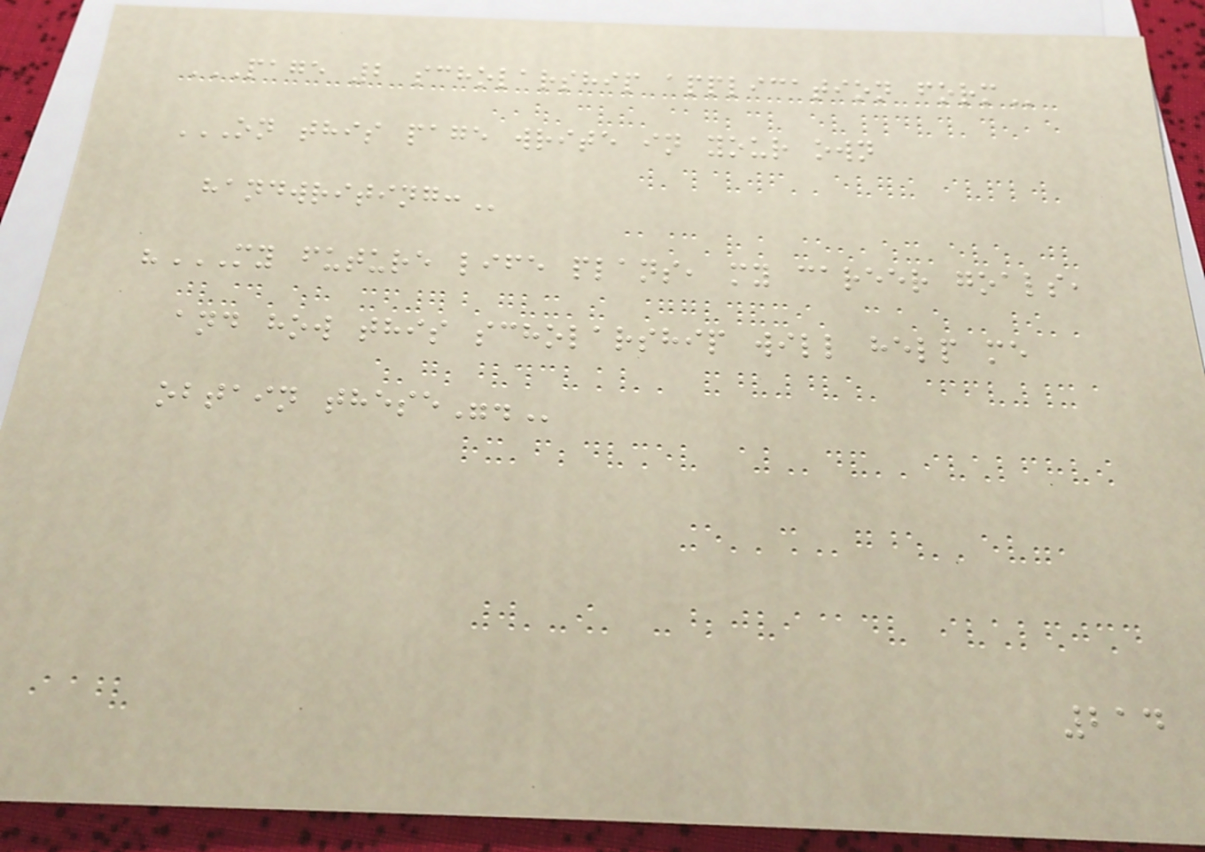PAGE 2 SCHOLARSHIP APPLICATION FORM
ON THIS PAGE WRITE IN YOUR OWN
HANDWRITING:
"MY FUTURE LIFE PLANS, MY CAREER GOALS,
AND HOW THIS SCHOLARSHIP WILL HELP ME
OBTAIN THESE".
214
